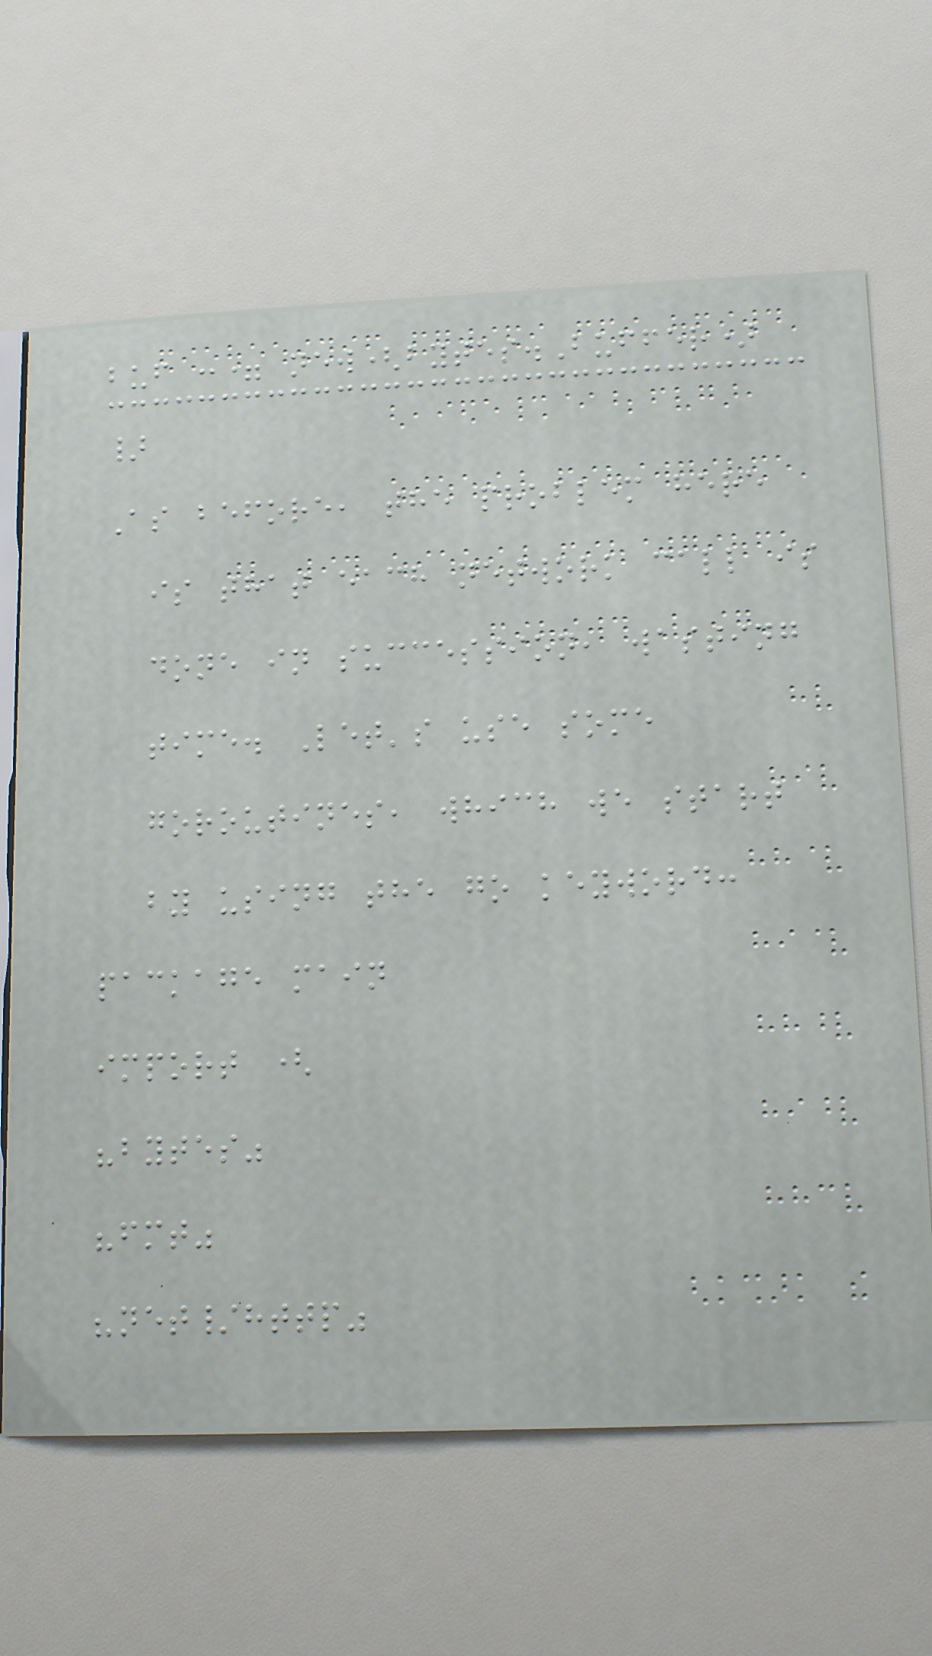buf := new(bytes.Buffer)
}
As before, the problem here
is that each network call is
done in succession, wasting
time. Let's use some
goroutines, which we start
by using the go keyword:
package main
import (
"bytes"
"fmt"
"net/http"
